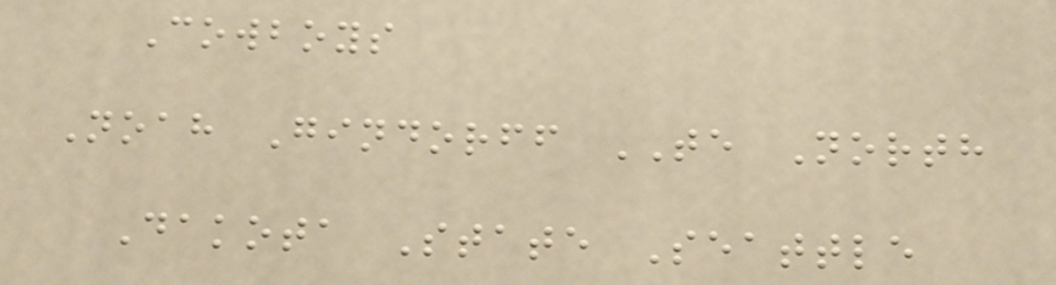Cowboys
Noah Gindorff TE North
Dakota State Seattle
